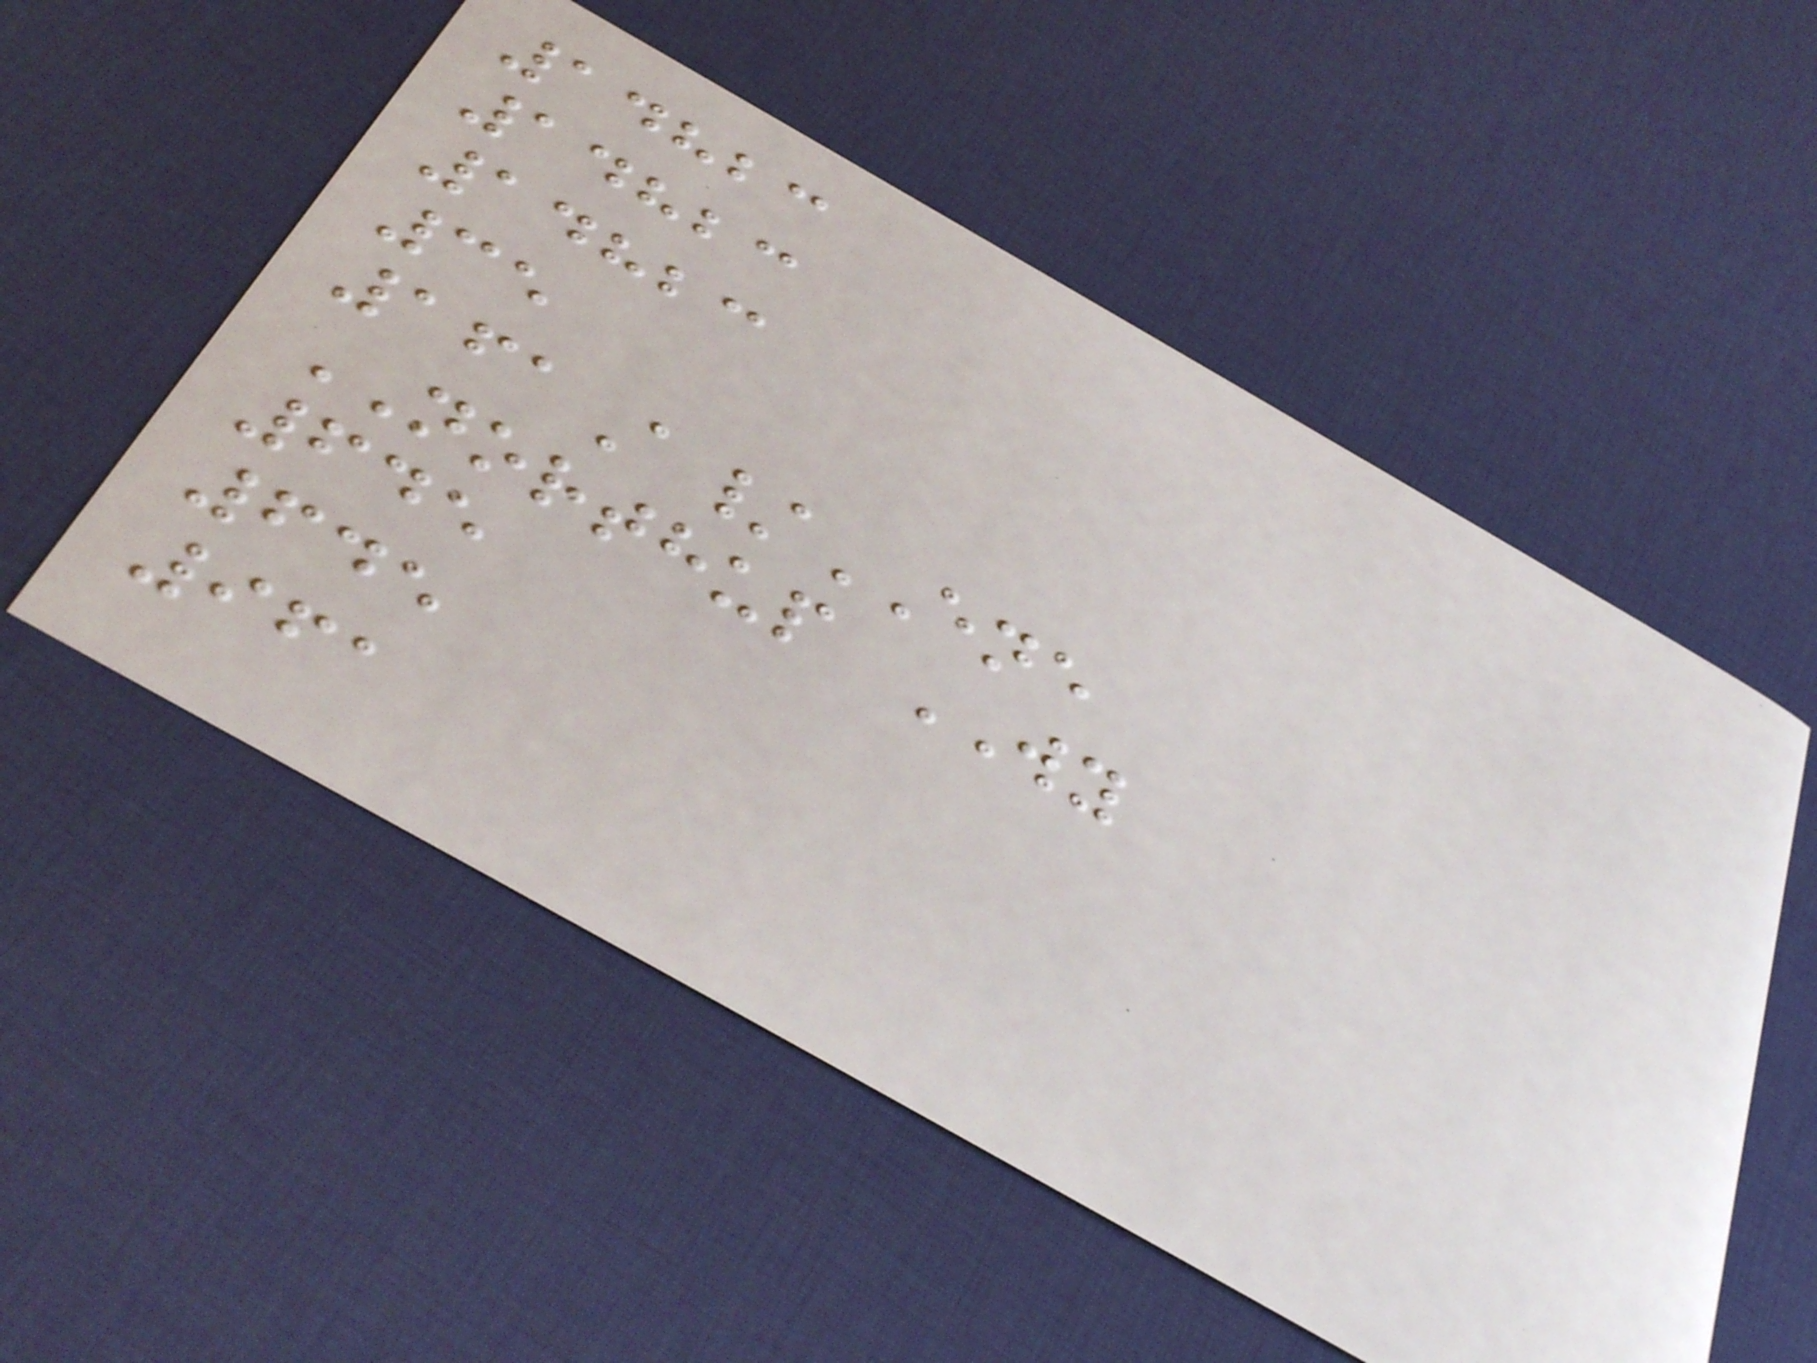14823
14823
14823
35
161A/ENE
NORTHUP WY
645
645
961
